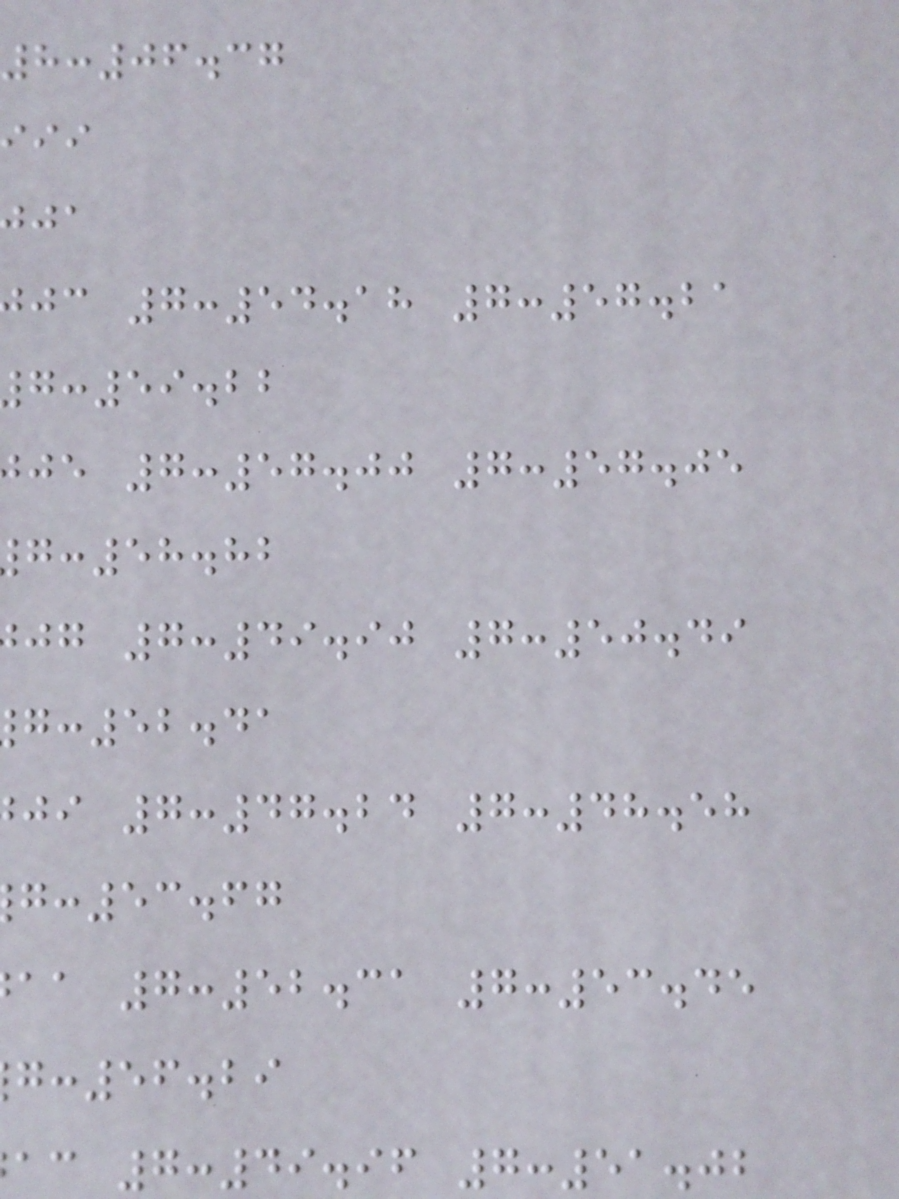8:06.37
jc 7:54.18 7:57.21
:59.22
je 7:57.00 7:57.05
:58.82
jg 7:49.90 7:50.49
:52.41
ji 7:47.24 7:48.58
:53.67
aa 7:52.31 7:53.45
:56.29
ac 7:49.96 7:51.02
